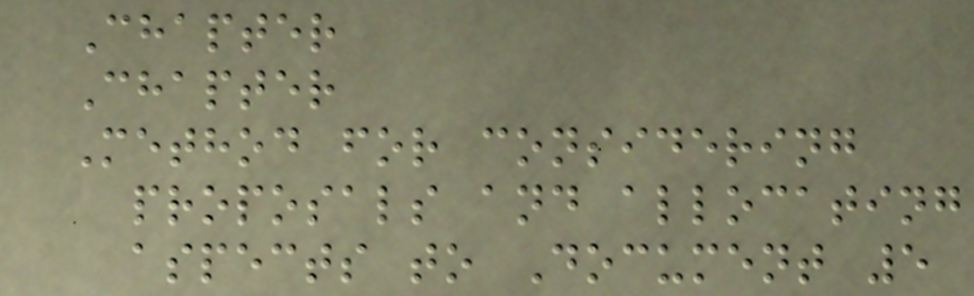Chapter
Chapter
Method for considering
proposals and allocating
aspects to Document 5
